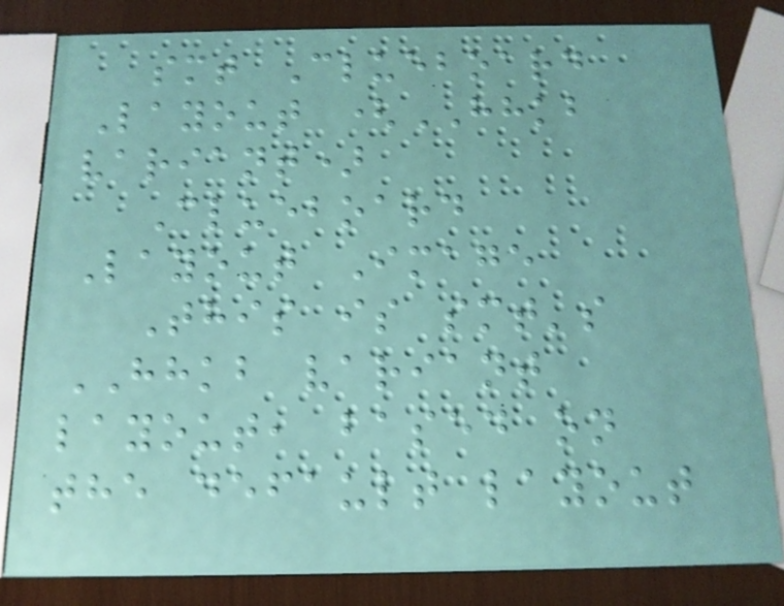smt Clueboard
Layout (HHKB
variant)
Clueboard
Layout Image
This is smt's
HHKB variant
layout, based on
the default layout
